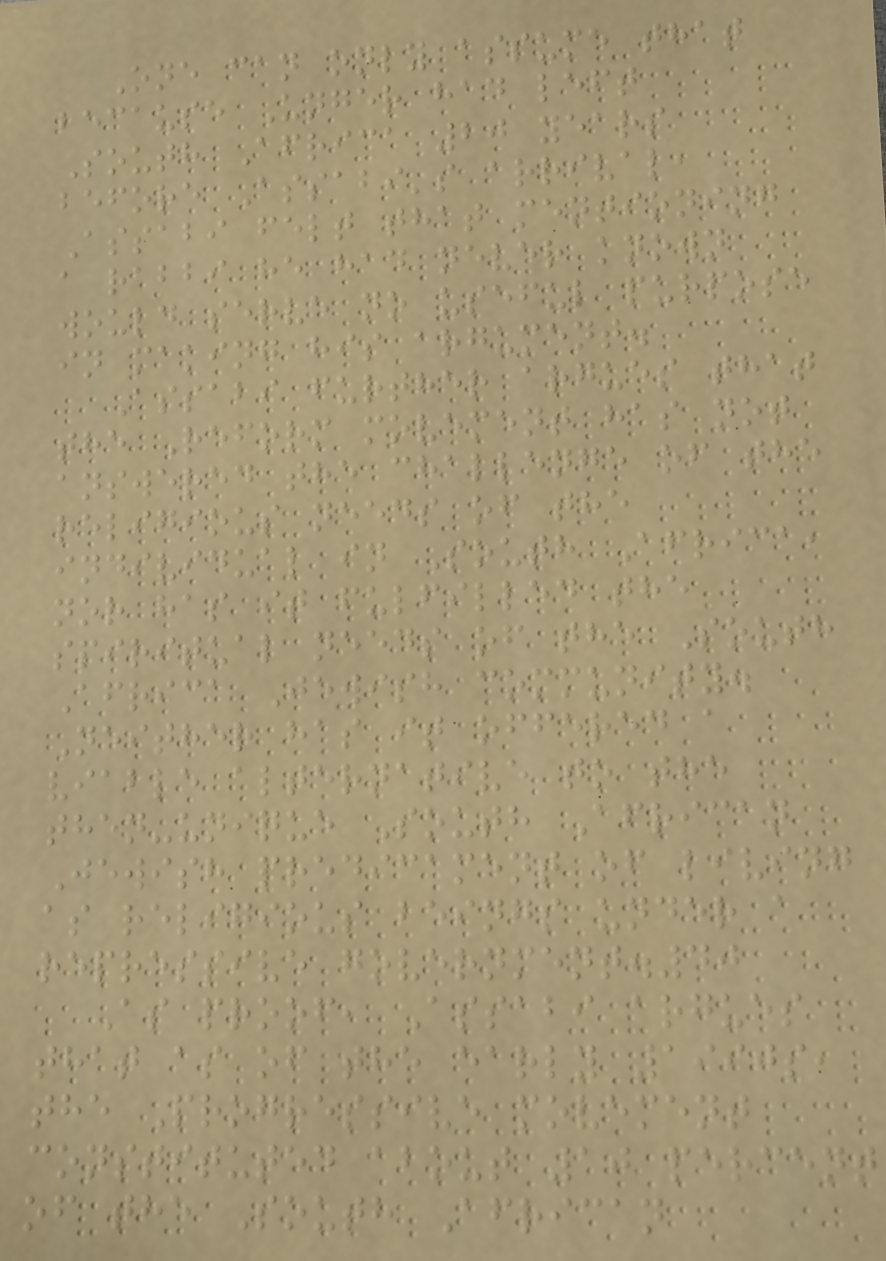One can only assume that
because Unger had left
South Africa 20 years
before Assabi's arrival,
Assabi felt that mentioning
a rabbi he had never known
would serve no useful purpose
in making his argument.
Assabi further argues that
the Reform movement has not
answered the challenge of the
religious needs of the
individual in South Africa,
nor has it fulfilled the
spiritual needs of the South
Africa Jewish community.
Neither has it offered a
viable alternative to the
then-unique South African
Jewish predicament of living
as religious beings under a
repressive government.40
As proof, Assabi argues
that as of the early 1990s,
the Progressive movement
constituted about 10 percent
of the South African
